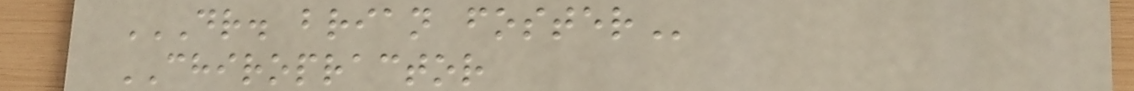DR. BRIAN FOSTER
CHIROPRACTOR
